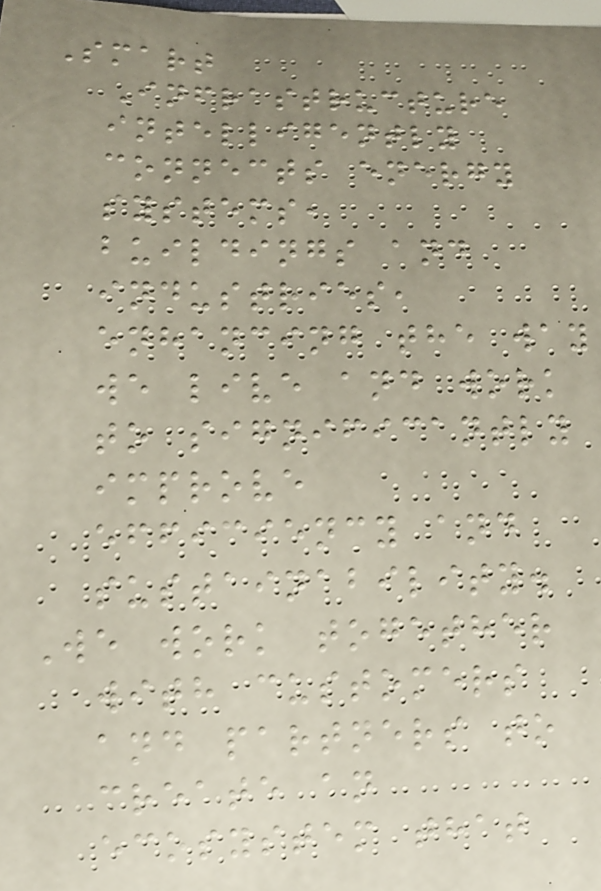Smart
Infrastructure
intelligently
connects energy
systems,
buildings and
industries,
enhancing the way
we live and work
to significantly
improve
efficiency and
sustainability.
We work together
with customers
and partners to
create an
ecosystem that
